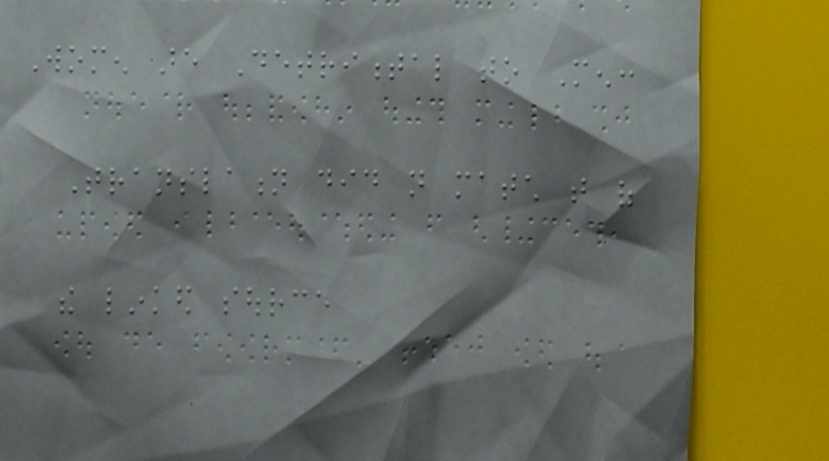Women are Detrimental to Men:
Translation did not match that of
the linked source
